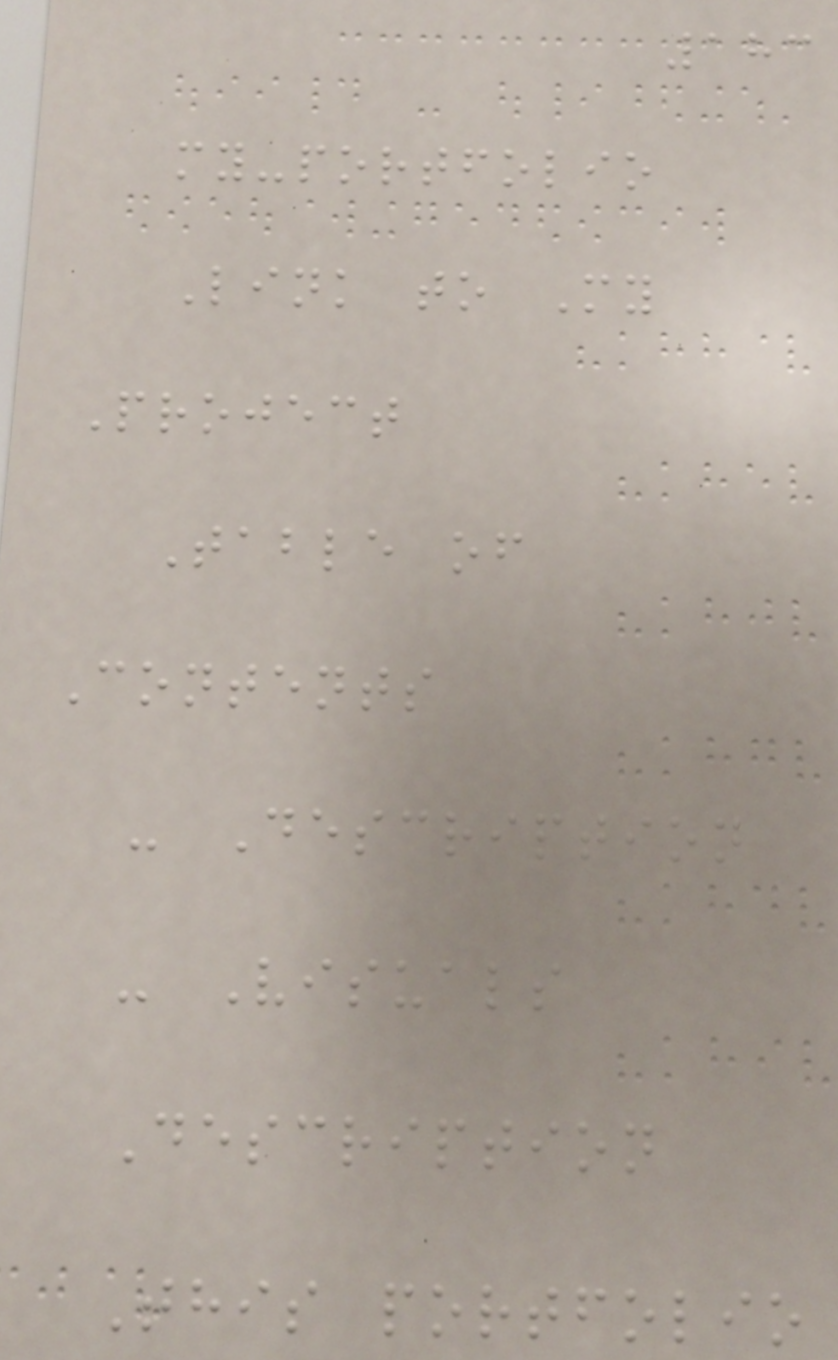183
my-portfolio
Link to My
Project
Table of
Contents
- Description
- Visuals
Description
This portfolio
